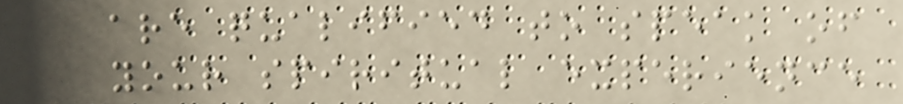are qualified to speak of
your spiritual experience
